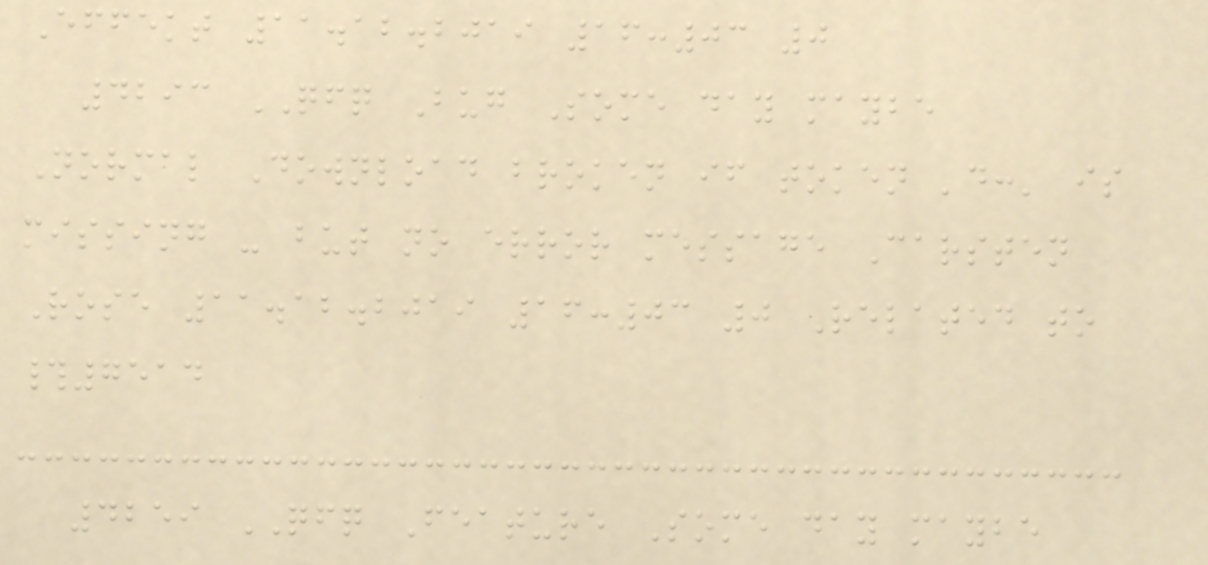Effekt 11.12.2019 16:03 0
4293 QFQ Bug Some day maybe
Normal Download broken if token 'd:' is
missing - but no error message Carsten
Rose 11.12.2019 16:03 0 Related to
#7514
4259 QFQ Feature Some day maybe
